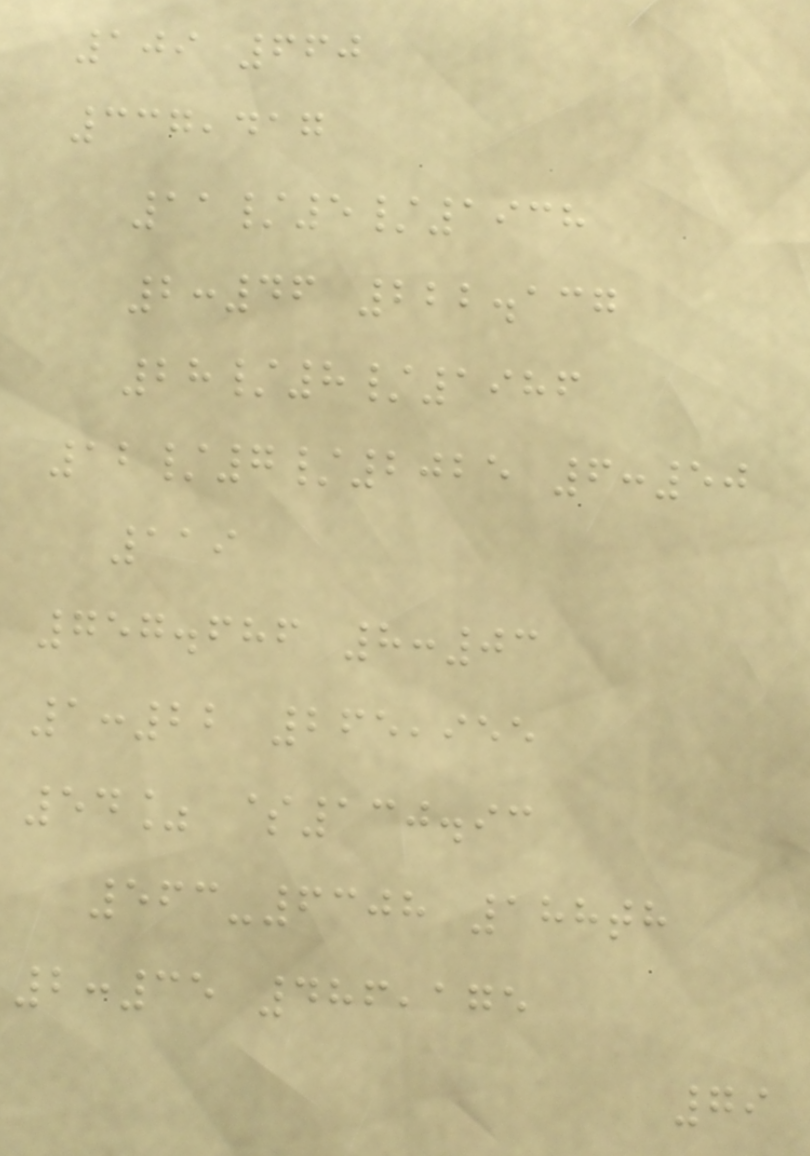109 660
337,417
11/5/1938
2:46 222.137
28/8/1986
12/7/2025 6:50
119
757.686 8:03
1:22 265,955
54% $130.93
563-6308 188th
2:35 486,175
79
